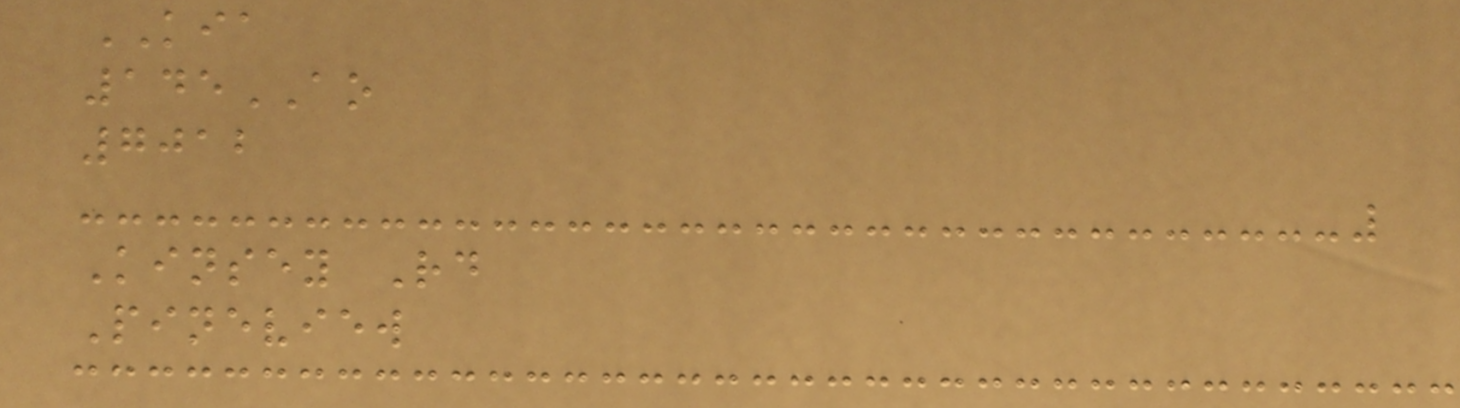KIA
145AO
7012
Kinsey Rd
Pineview
